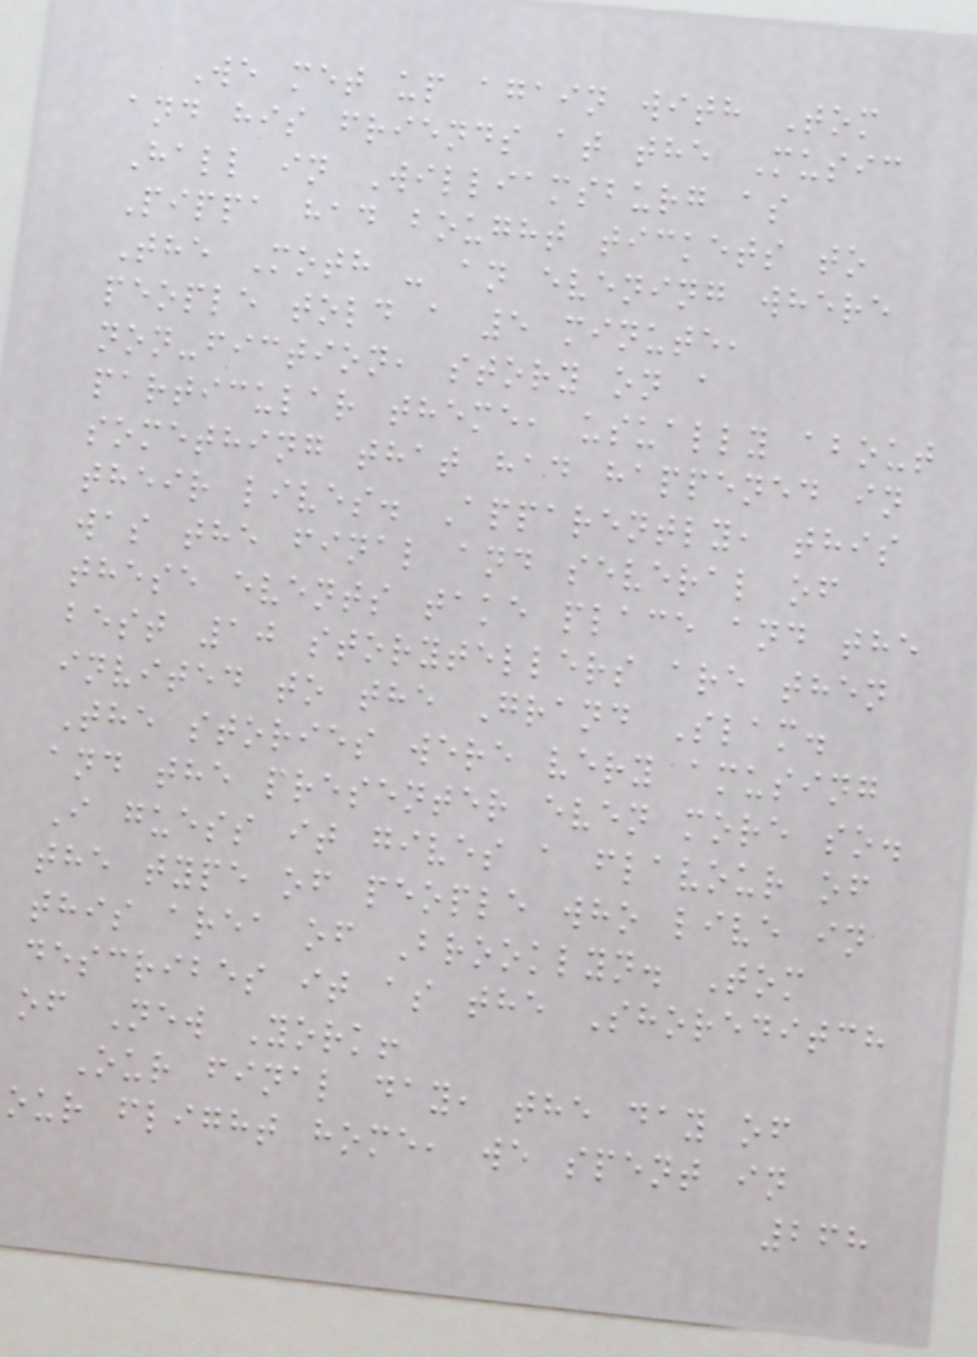We met up again with Tom
and his friends at the Music
Hall in Williamsburg as
Pippa had bought tickets to
The Moth - an evening where
people told a 5 minute,
non-fiction, story on a
particular theme, usually about
something that had happened in
their lives. Apparently, this
was the final and several of
these events take place and the
best 10 storytellers are then
invited to the Grand Slam.
The stories were very amusing
and the presenter even more so.
I guess it gives a flavour of
the type of people who live in
this area of Brooklyn. Tom
describes it as the Shoreditch
of New York!
Our final day, the day of
our flight home, we spent in
268
